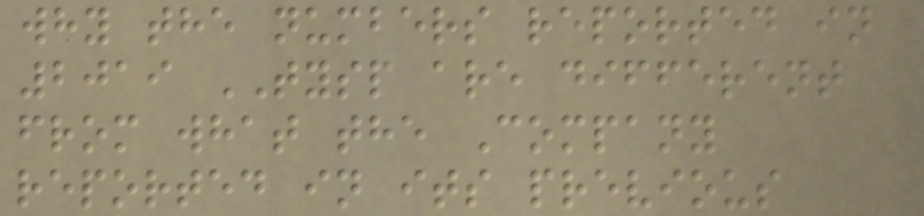why the numbers reported in
2019 TYSP are different
from what the Company
reported in its previous
